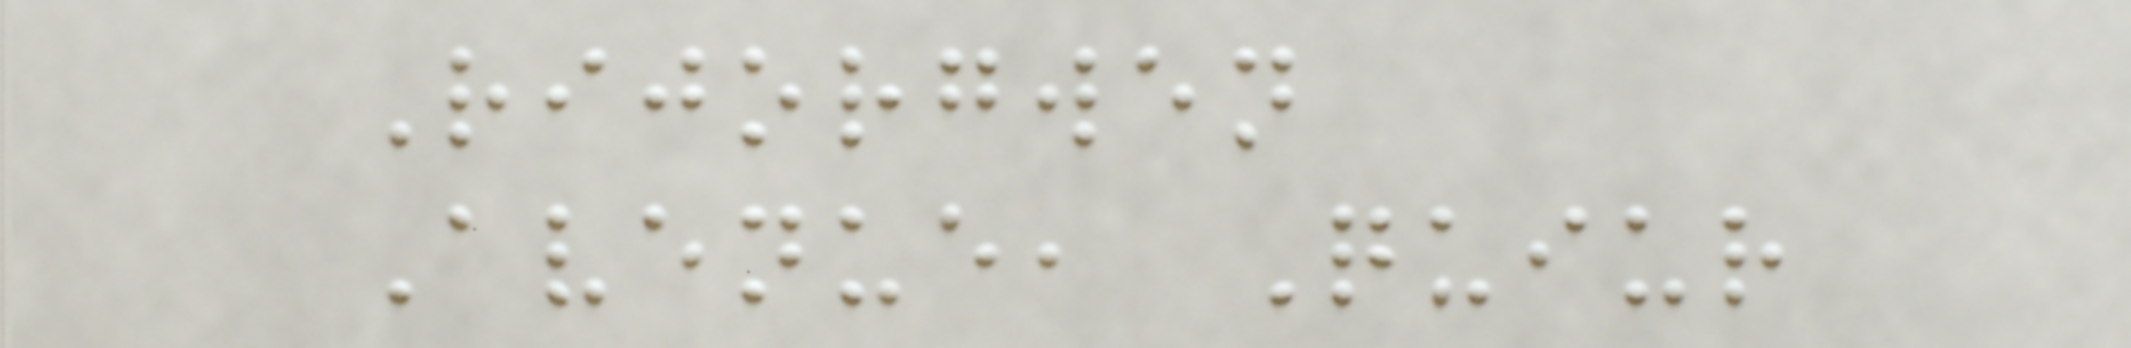Rijorgwen
Avenue, Quiur
